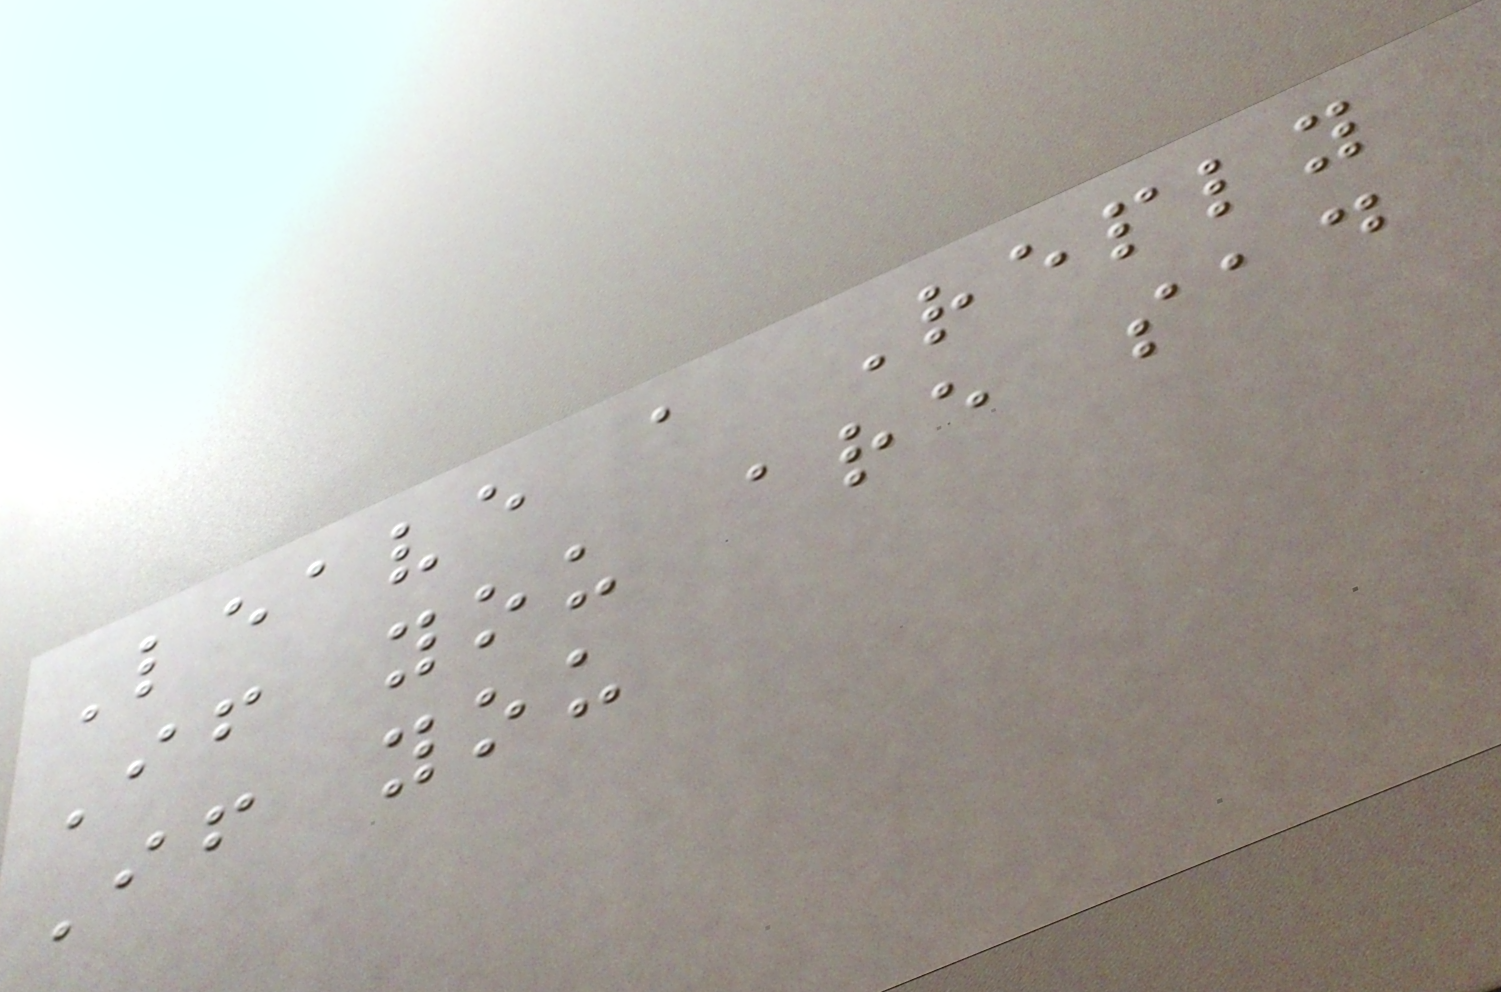Leave a Reply
If you are sad
If you
